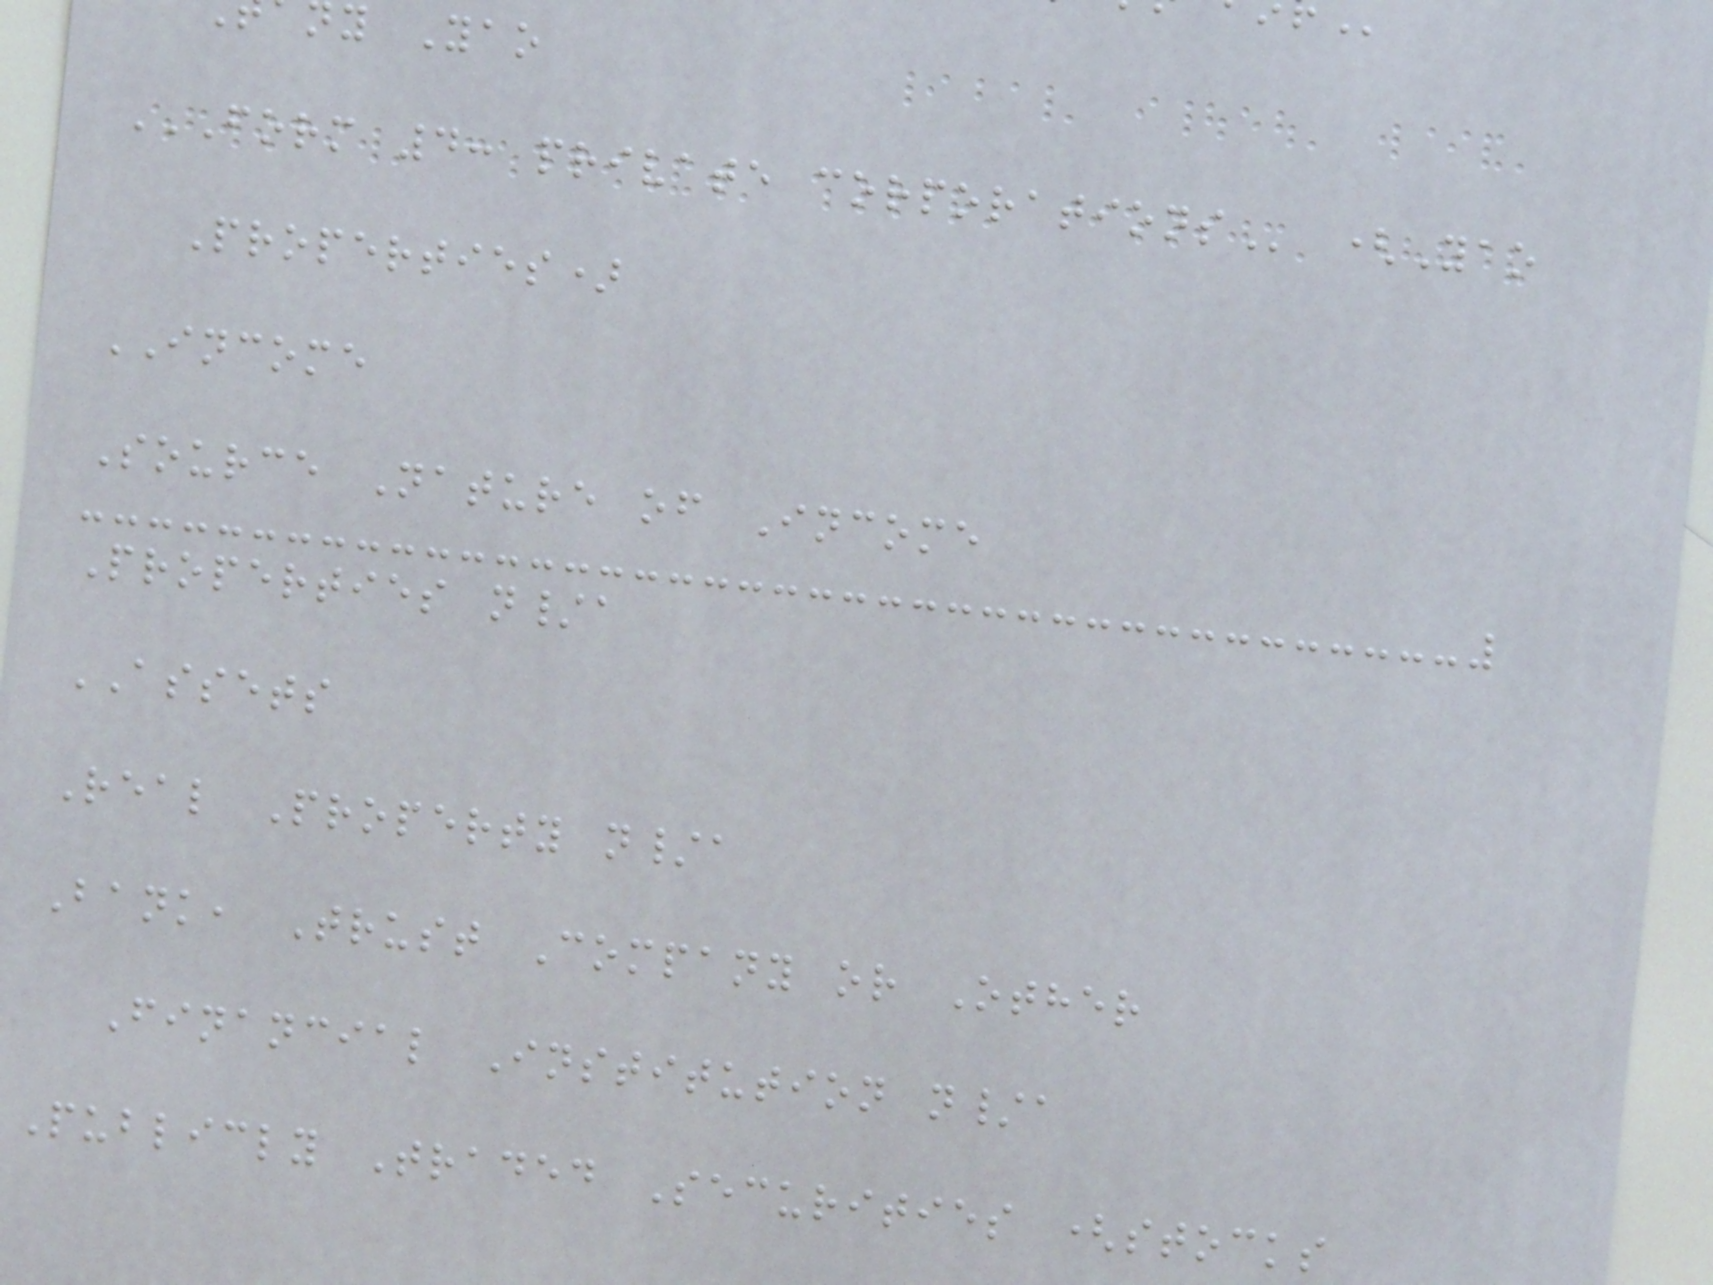y Yao
FORM 4: PRIVATE CORPORATIONS (Yao
Properties)
INCOME
Source Nature of Income
Properties n/a
ASSETS
Real Property n/a
Bank, Trust Company or Other
Financial Institution n/a
Publicly Traded Securities (stocks
